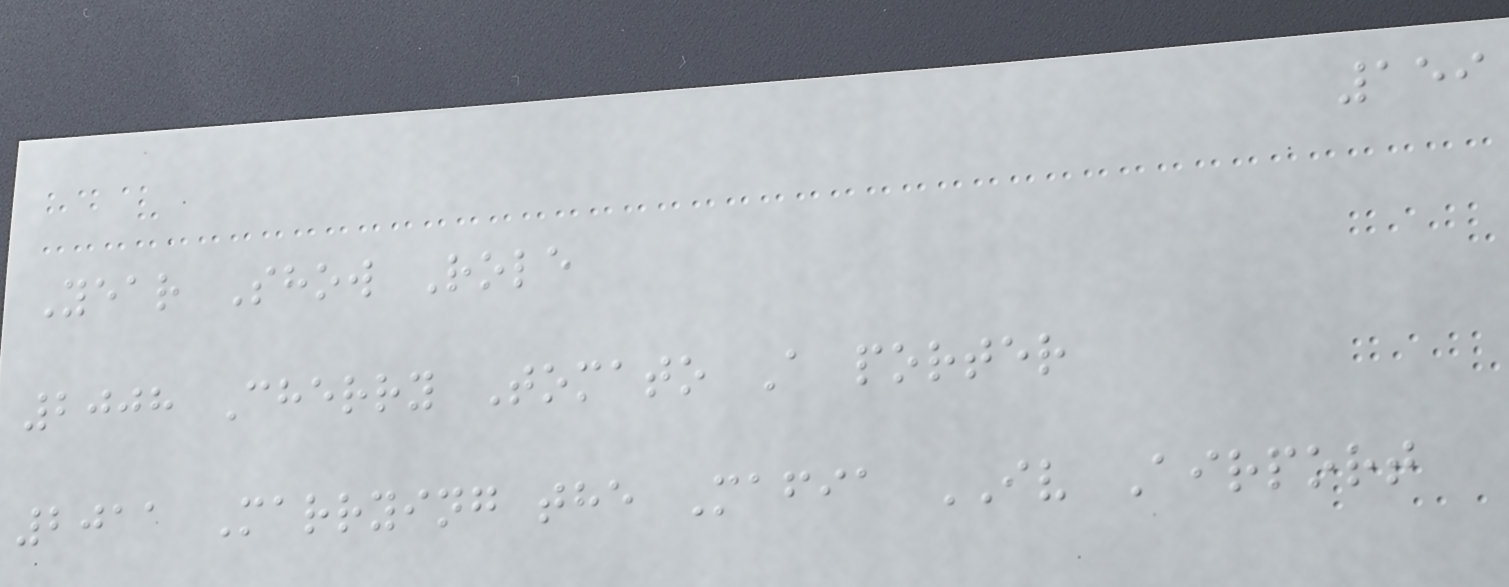159
Year Show Role
2008 Cherry Tomato A porter
2011 Marrying the Mafia IV Airport
